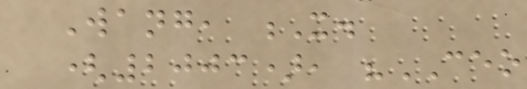Wang, X.
(2003), "CEO
